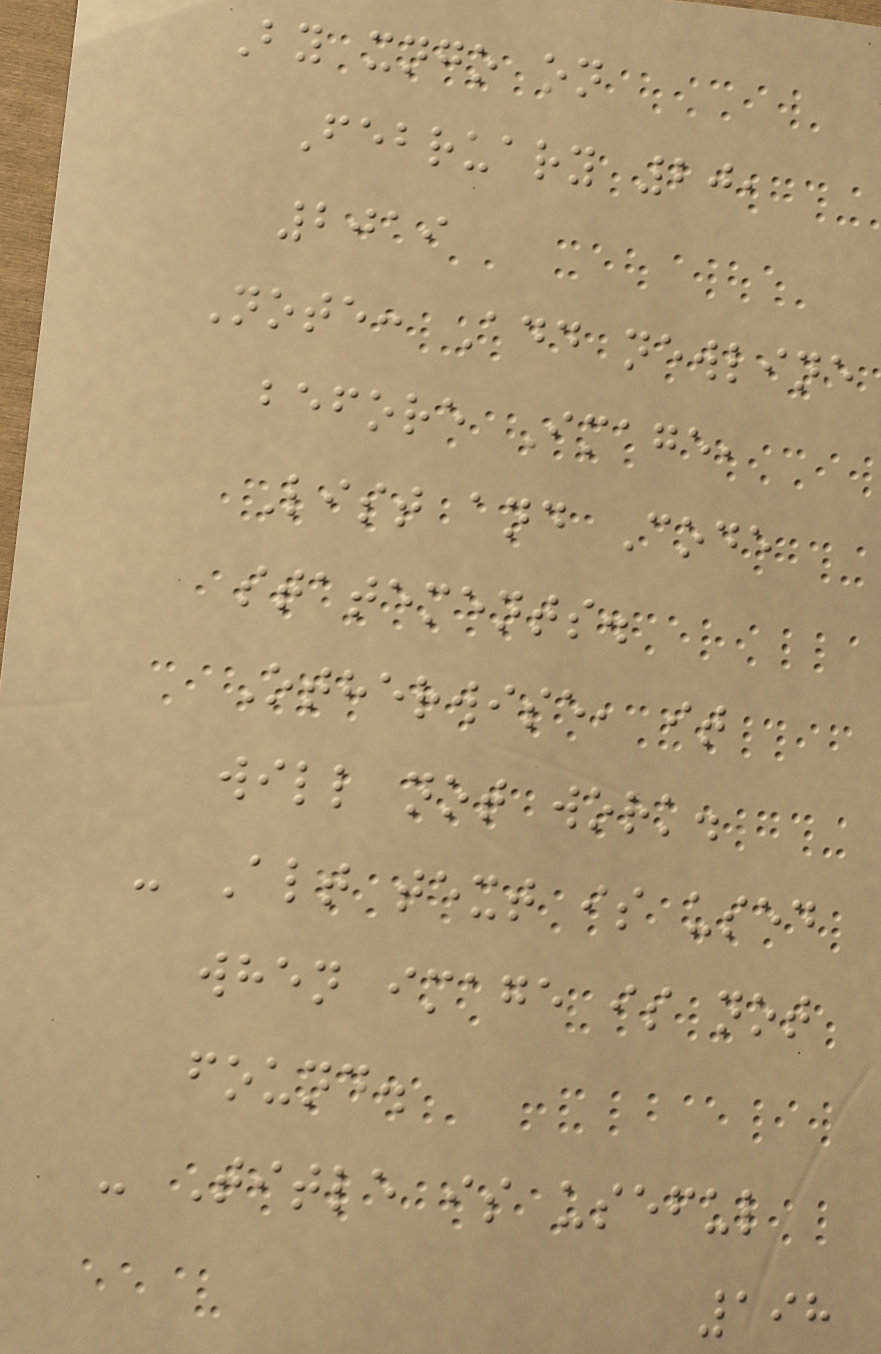By xngo on
February 20,
2019
Note: Add newline
before Image,
List and Code
statements.
Otherwise, it
will not work.
- Alt text is used
when image is not
found.
- Title is useful
198
